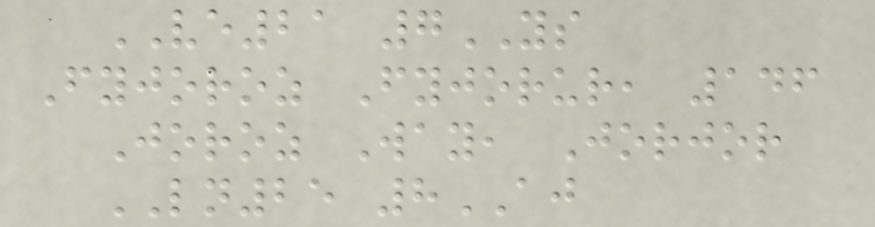VE21 7YS
Fyjoroz Fyjorur, 146
Joroz Way, Jorjor
LN25 8AJ
